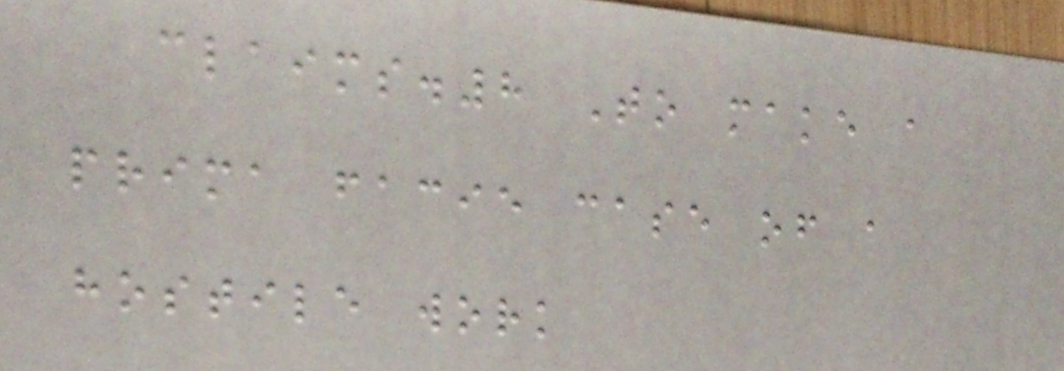claims.8 To make a
prima facie case of a
hostile work
